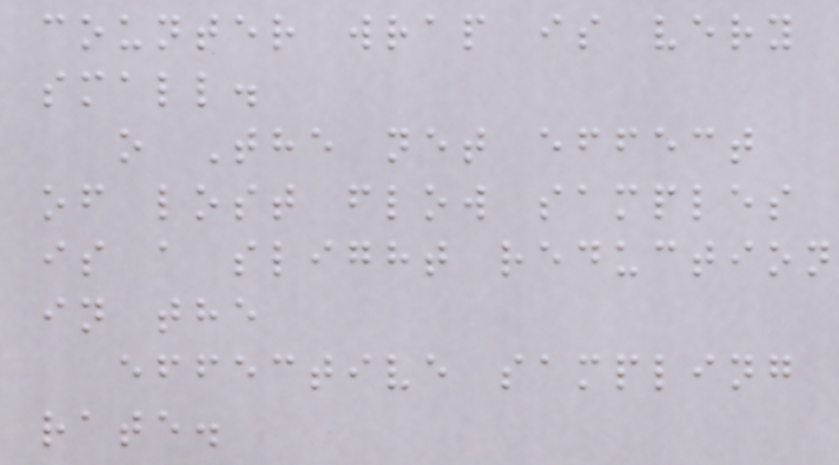counter wrap is very
small.
o The net effect
of lost flow samples
is a slight reduction
in the
effective sampling
rate.
